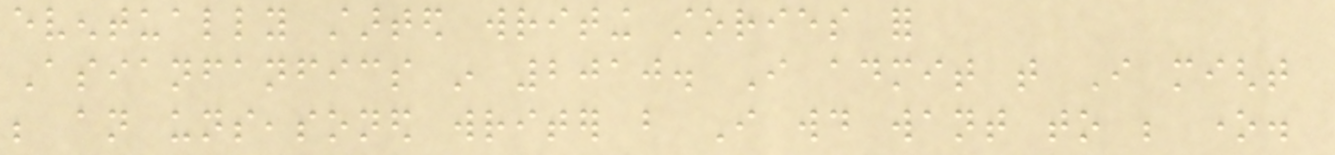eventually started writing stories for
Asianfanfics in 2010. I admit that I might
be an unseasoned writer but I would want to be one.
